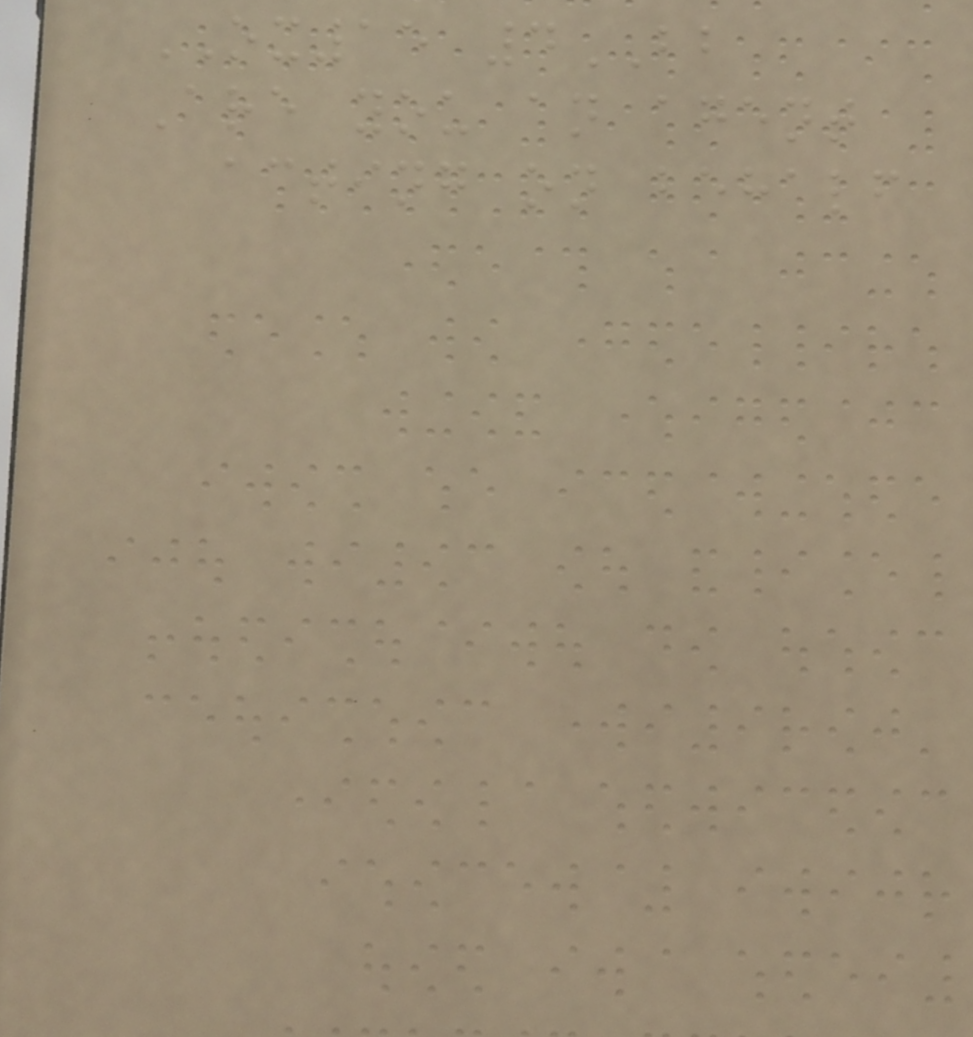OX15 4BB
Are you an agent
acting on behalf
